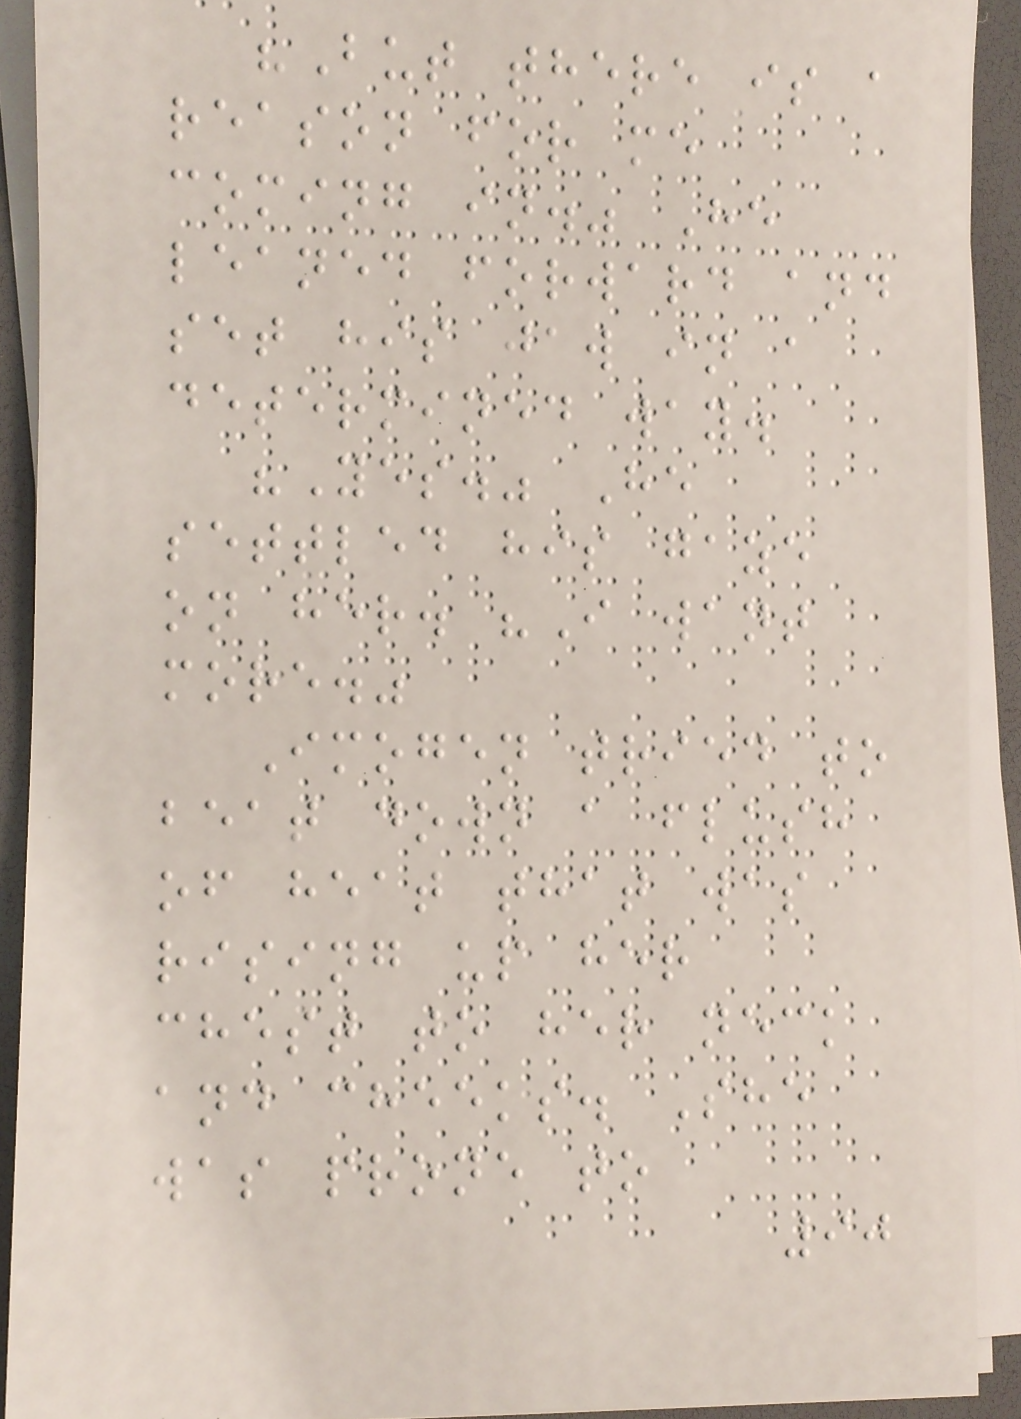"But there is a
reason for me
coming in." He
leaned forward and
set his jaw in a
determined way.
"Yes." He
settled his gaze
on her. "I want
more."
Imogen tried to
beat down a flush
of heat that was
rising up her
chest to her neck
and cheeks. She
was prone to
90
